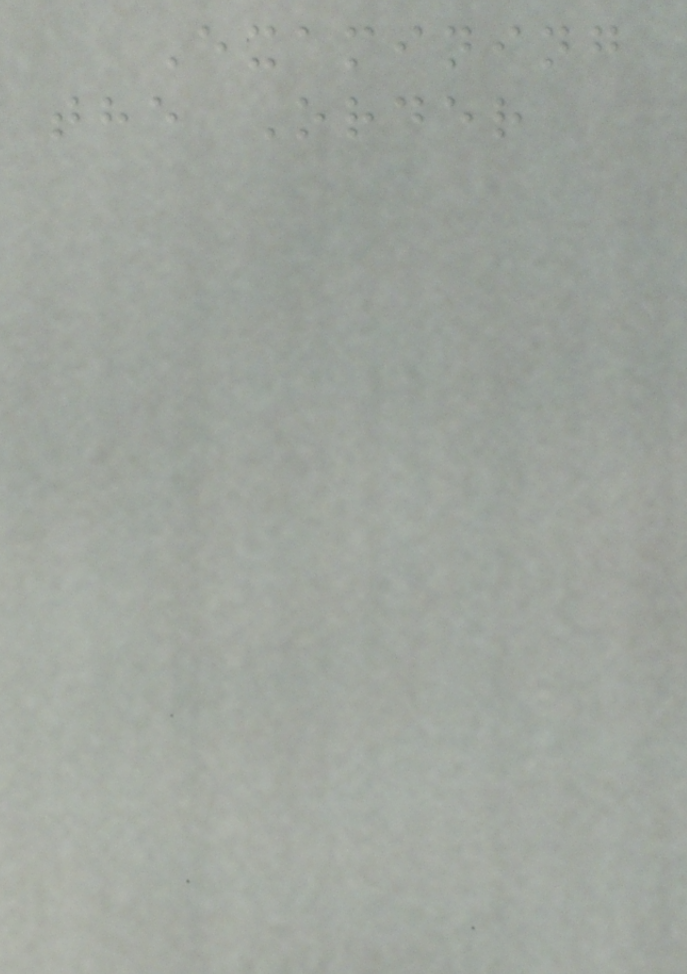Examining
the Order
